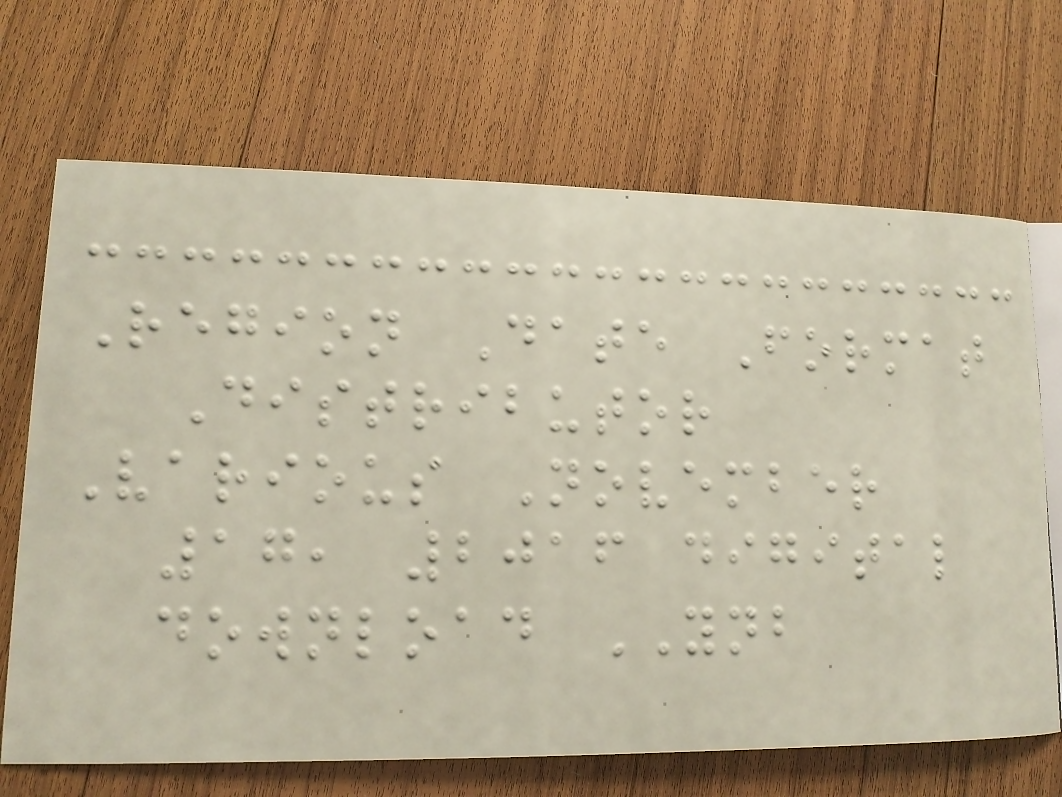Region Date Format
Distributor
Various November
17, 2016 digital
download YNB
